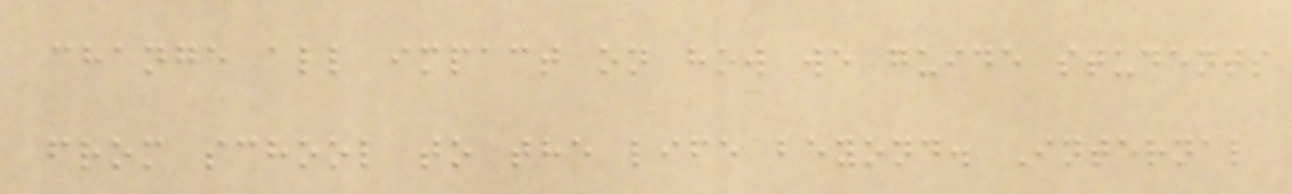change all impact on how we guide students
from school to the life beyond. Internal
